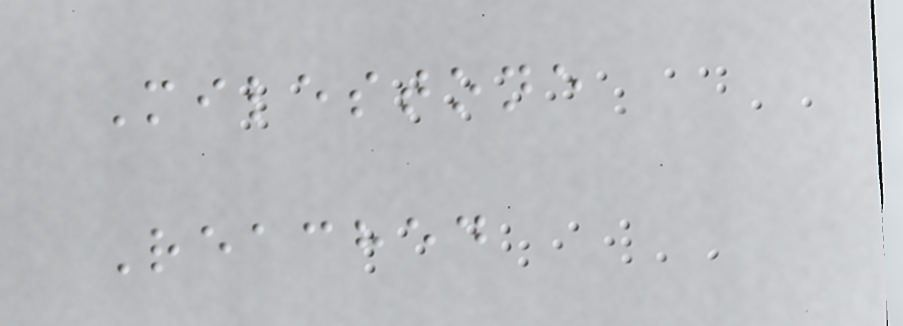Milestone
Reached
